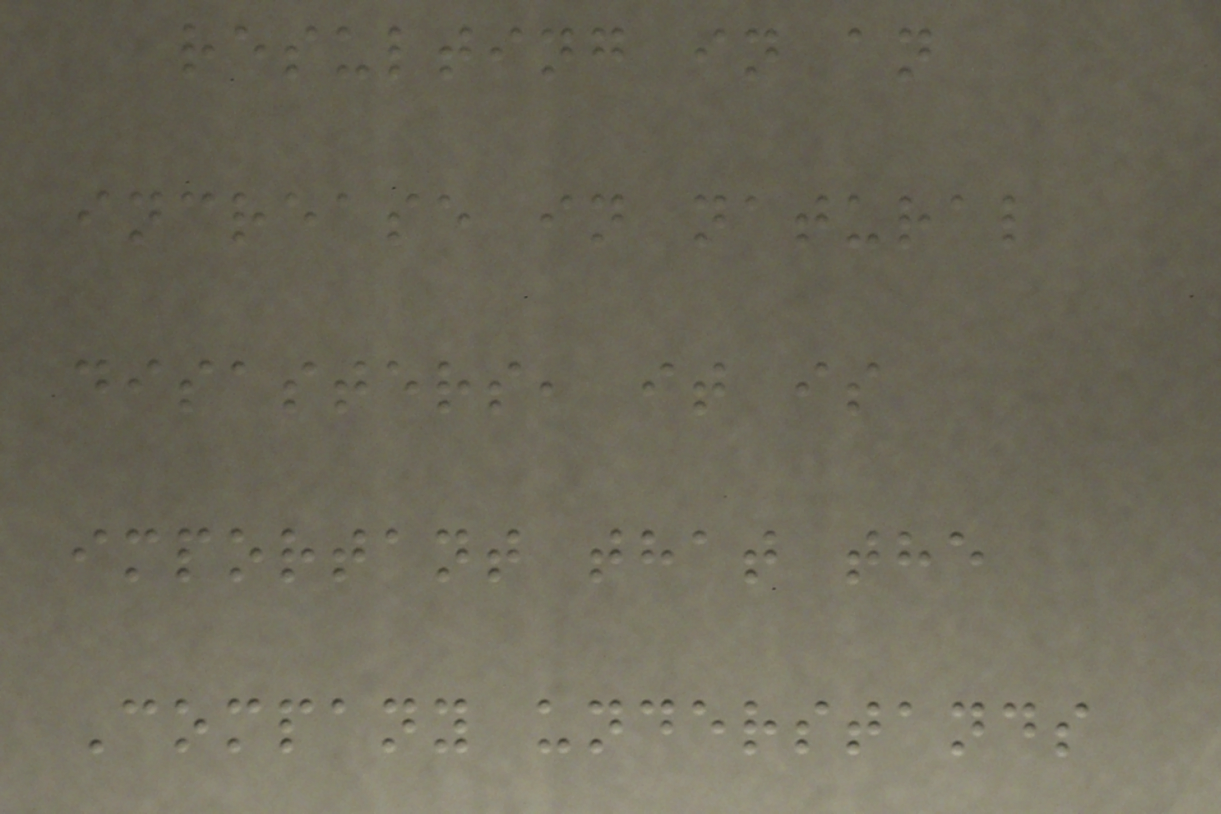resulting in an
increase in natural
disasters, it is
important that the
Company understands
